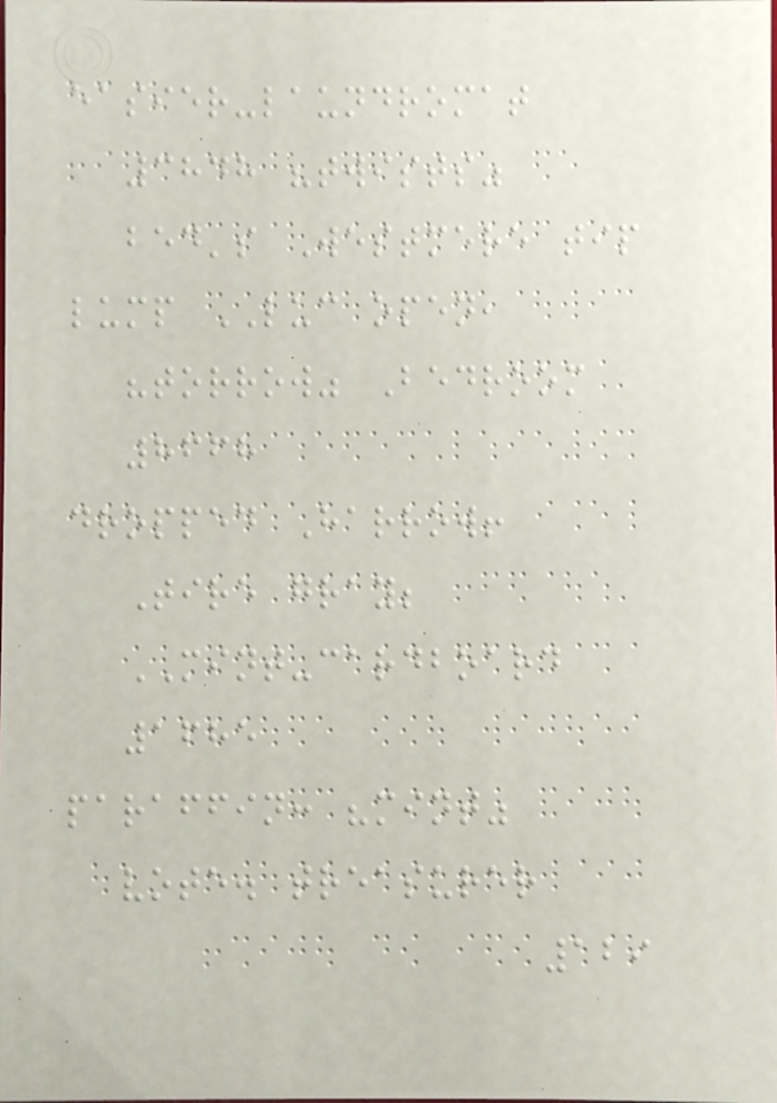easier-laundromat
3848 "twists"
bed's Westmere tip
lump LUC open,
"torrow" Bedroom
8668
dropped Harrow!
Tire gray;
MINT-cardboard
1685
paraffin: "mint"
vote. treasurer
129
